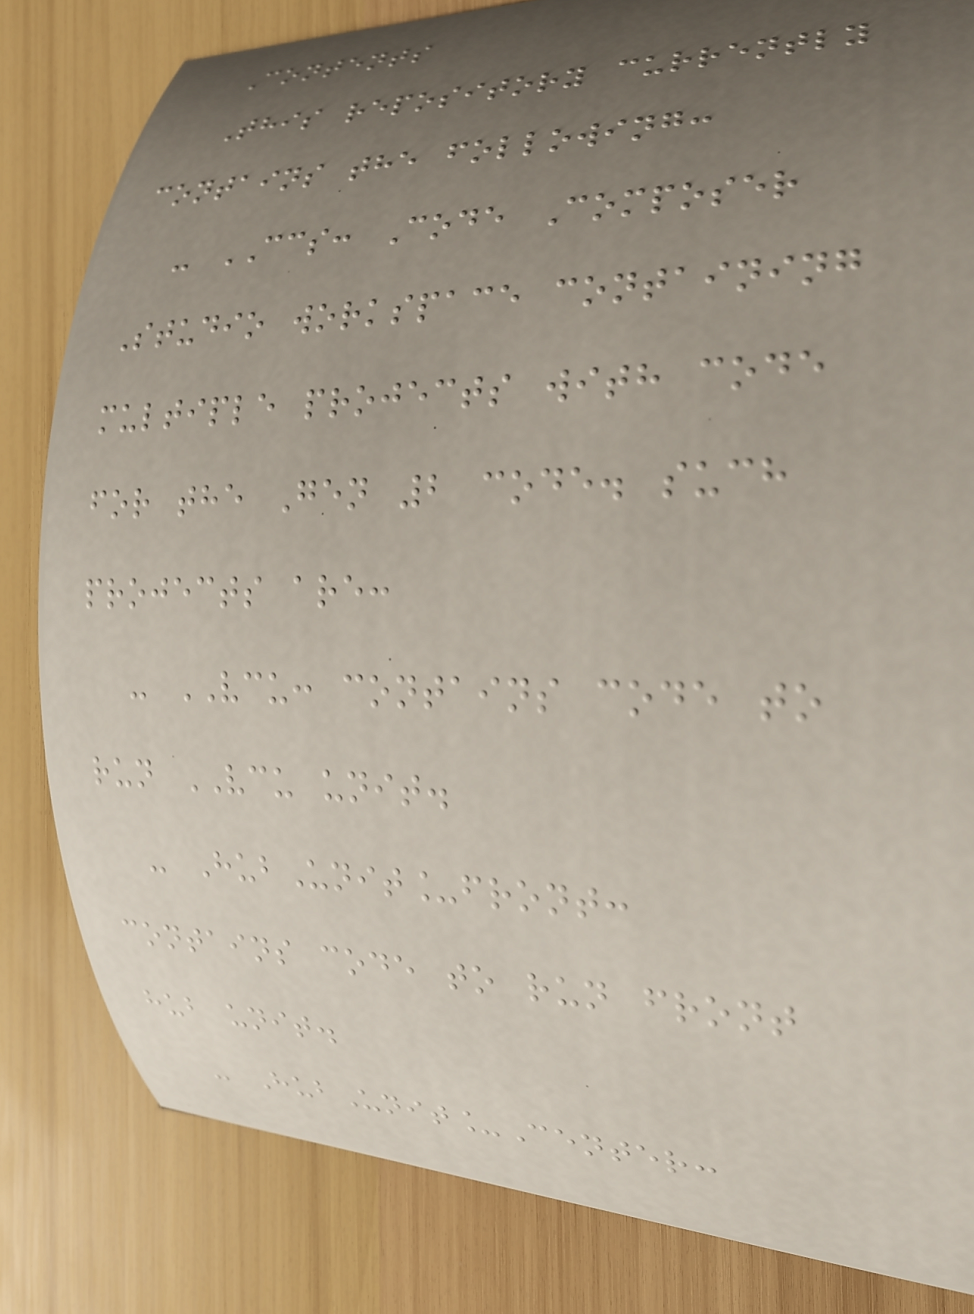Contents
This repository currently
contains the following:
- CCS: Code Composer
Studio workspace containing
multiple projects with code
for the Gen 2 code. such
projects are:
- VCU: contains code to
run VCU unit.
- HubUnit_front:
contains code to run front
hub unit.
- HubUnit_Center:
